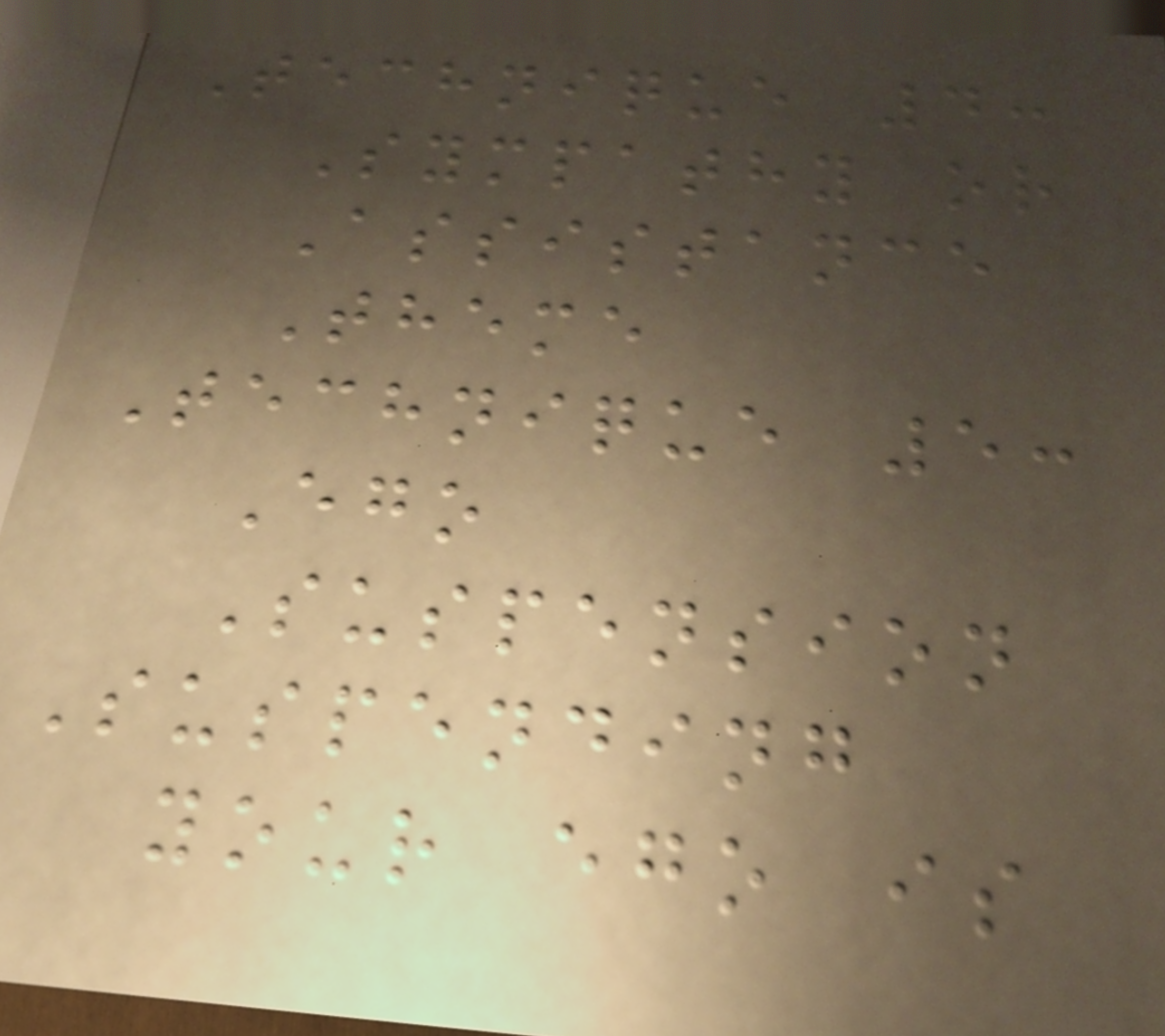Technique 4:
Sympathy or
Assistance
Theme
Technique 5:
Ego
Suspension
Suspending
your ego is
